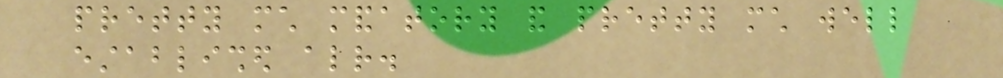pretty much mandatory and pretty much well
established already.
